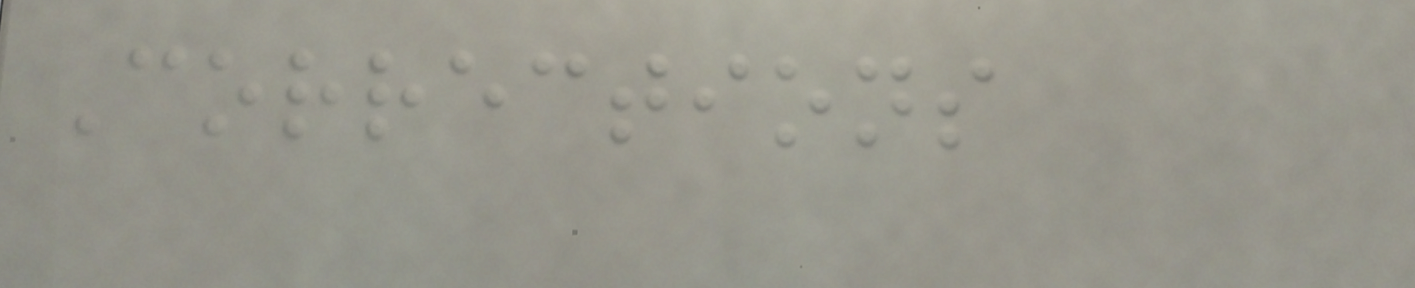Corrections
